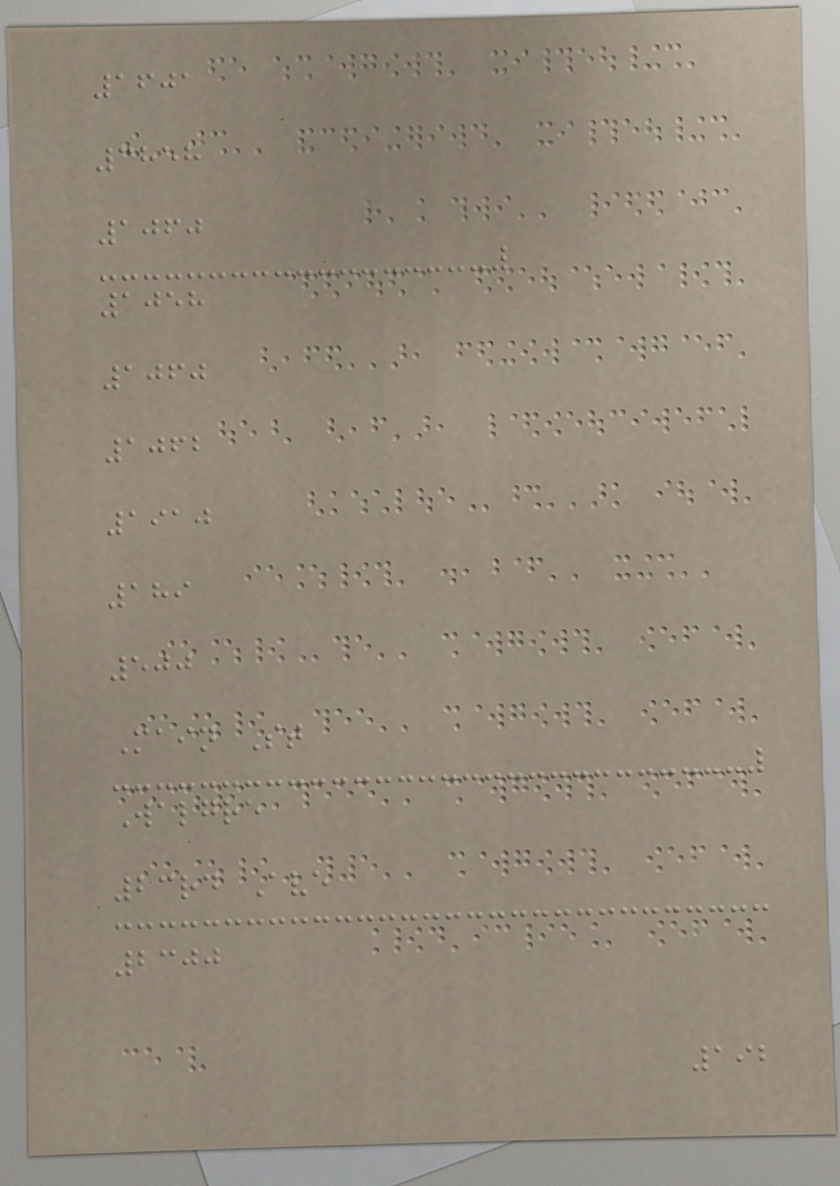1601
3858
1060
1058
1060
1062
1910
189
500
Main St
Walgre
23rd Ave
2300
192
